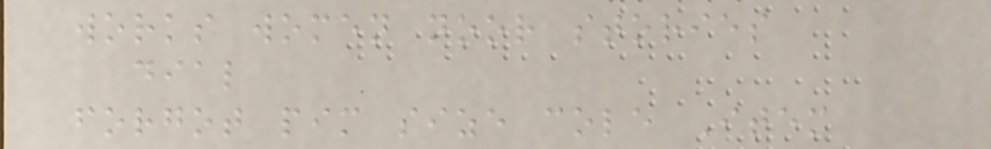works women noor stories
dial
forgot pim size cole Item
